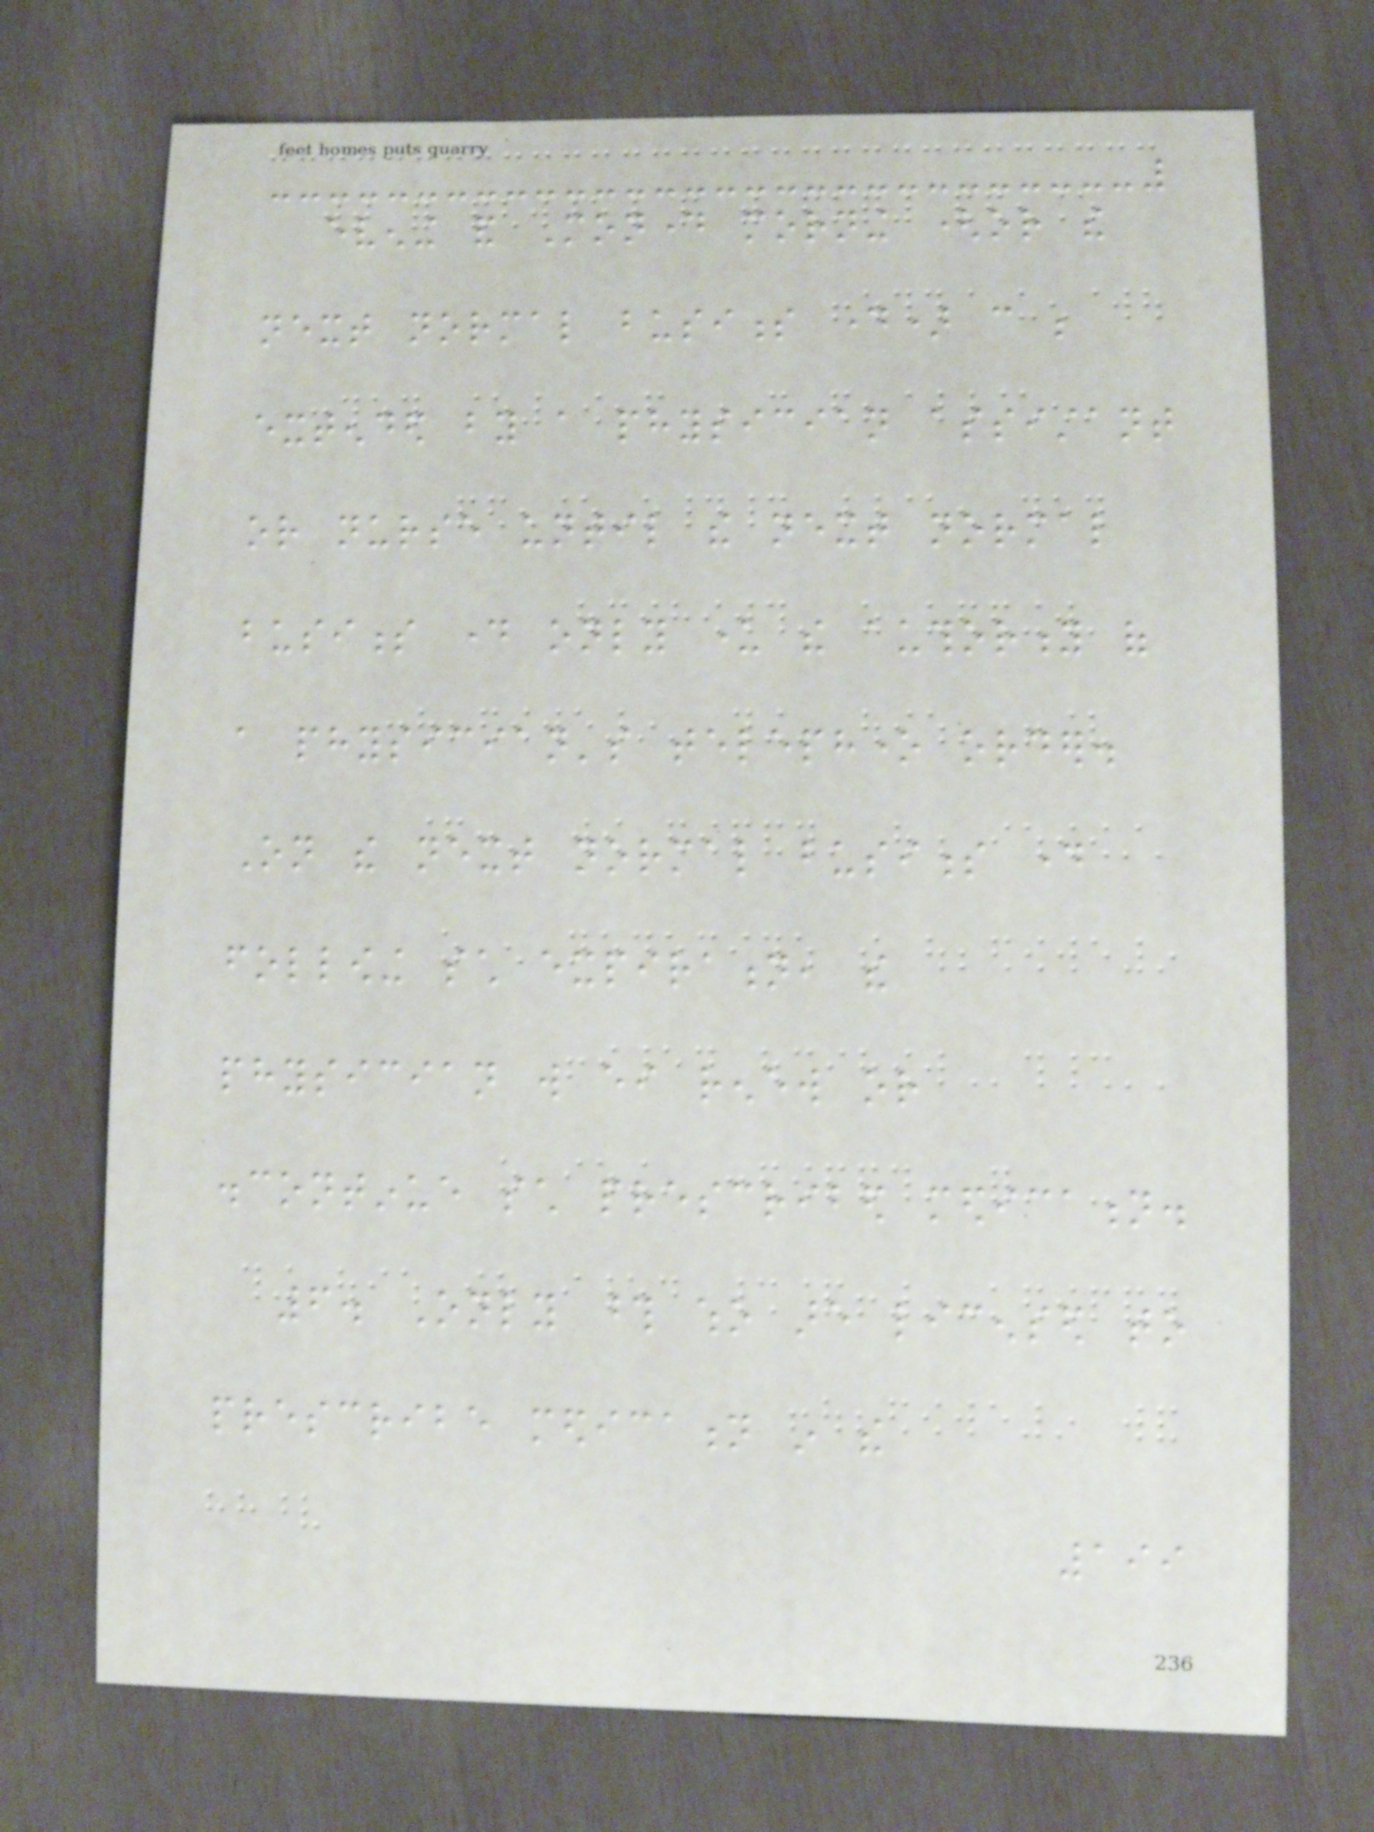evening and Monday morning (or the
next normal business day) can be
extended by a physician assistant
or nurse until the next normal
business day only under the authority of
a physician's telephone order.
On the next normal business day
following such expiration, the
physician will either renew or
discontinue such prescribed medication.
6. Only those who are licensed to
prescribe medication in the
199
